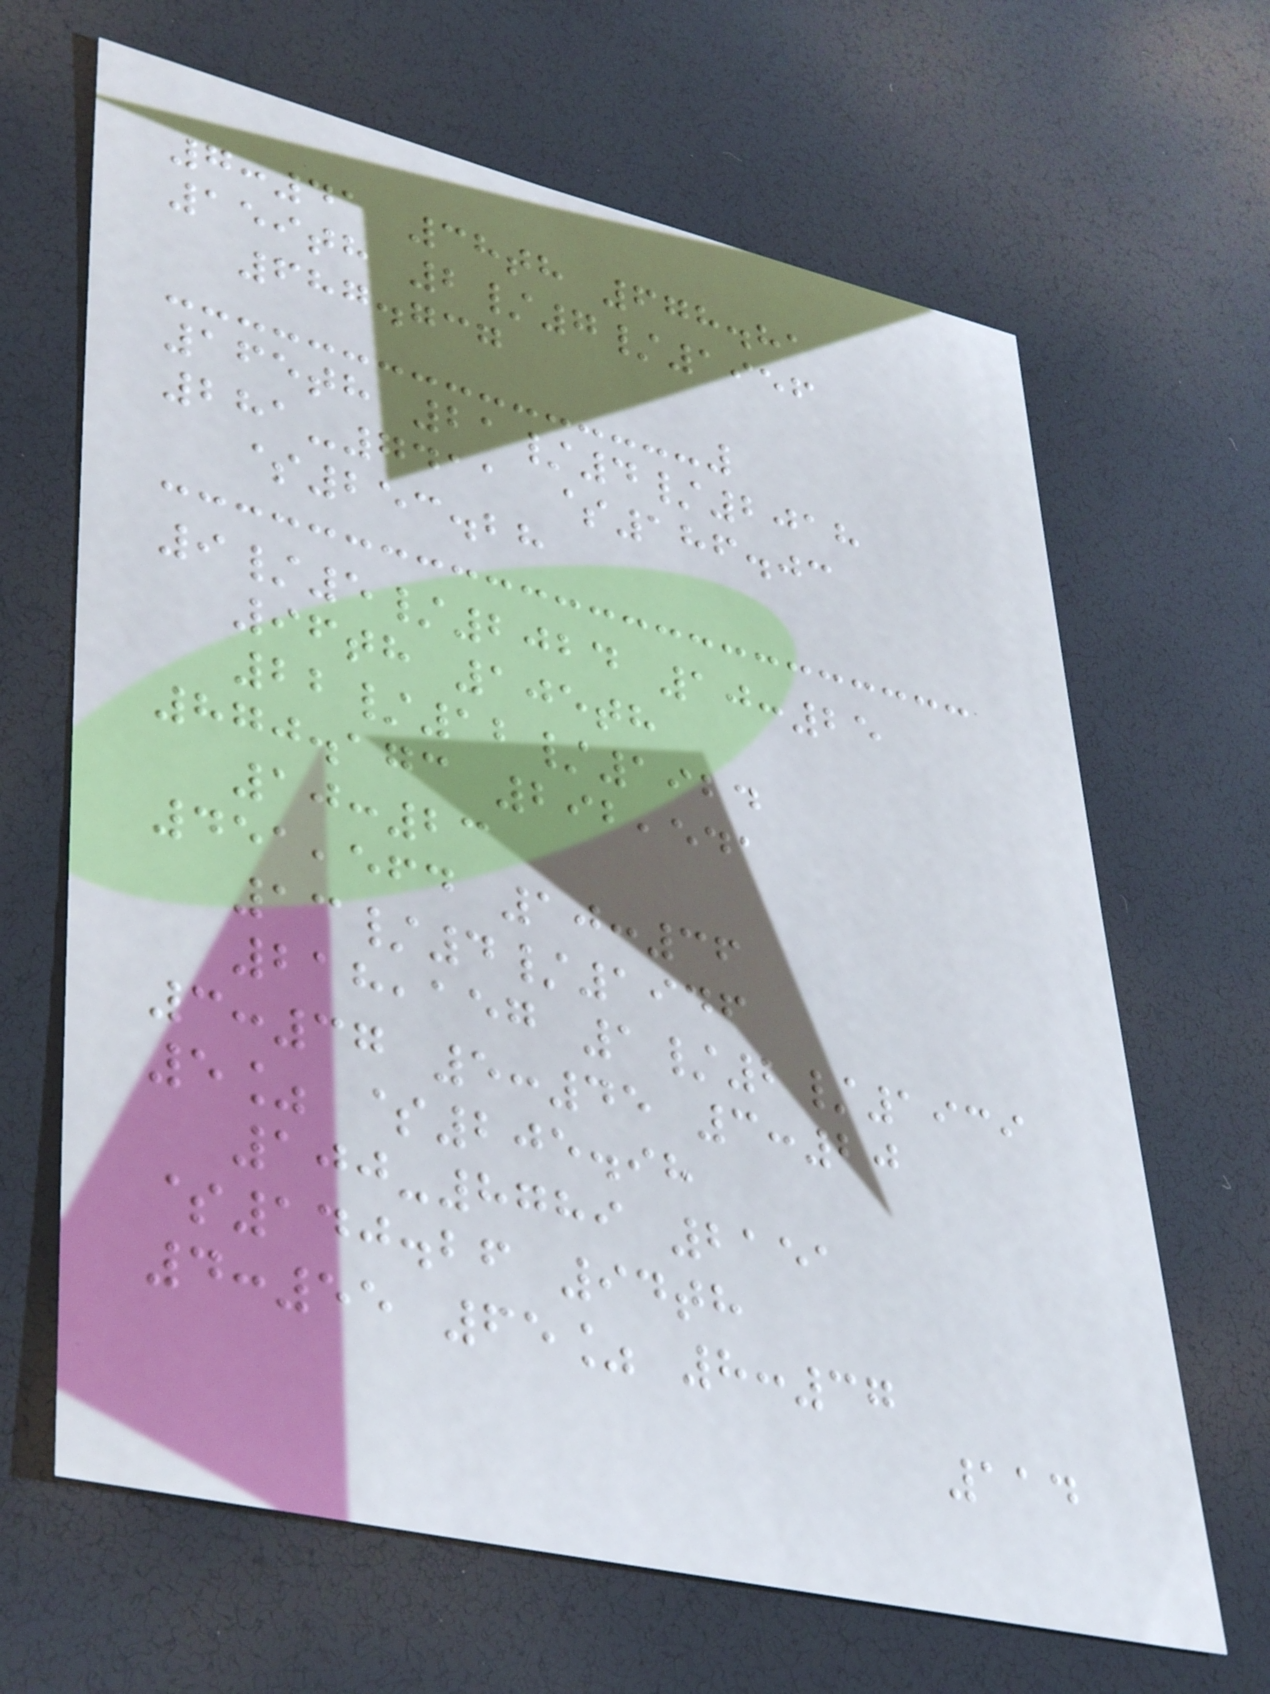7:41 38th 678.81
159th 2/7/1956
687.737
165th 21/4/2018
281-7411 $186.03
$253.28
9/5/2024 10:25
96th 105th
22/12/1924
870.173 292,541
10:23
451,564 10:36
13/4/1946
218,157 1/2/1939
3:37 5:45 3:20
5% $205.98
100-8789 2151
$140.26 94th
4:55 65% 8:37
114
